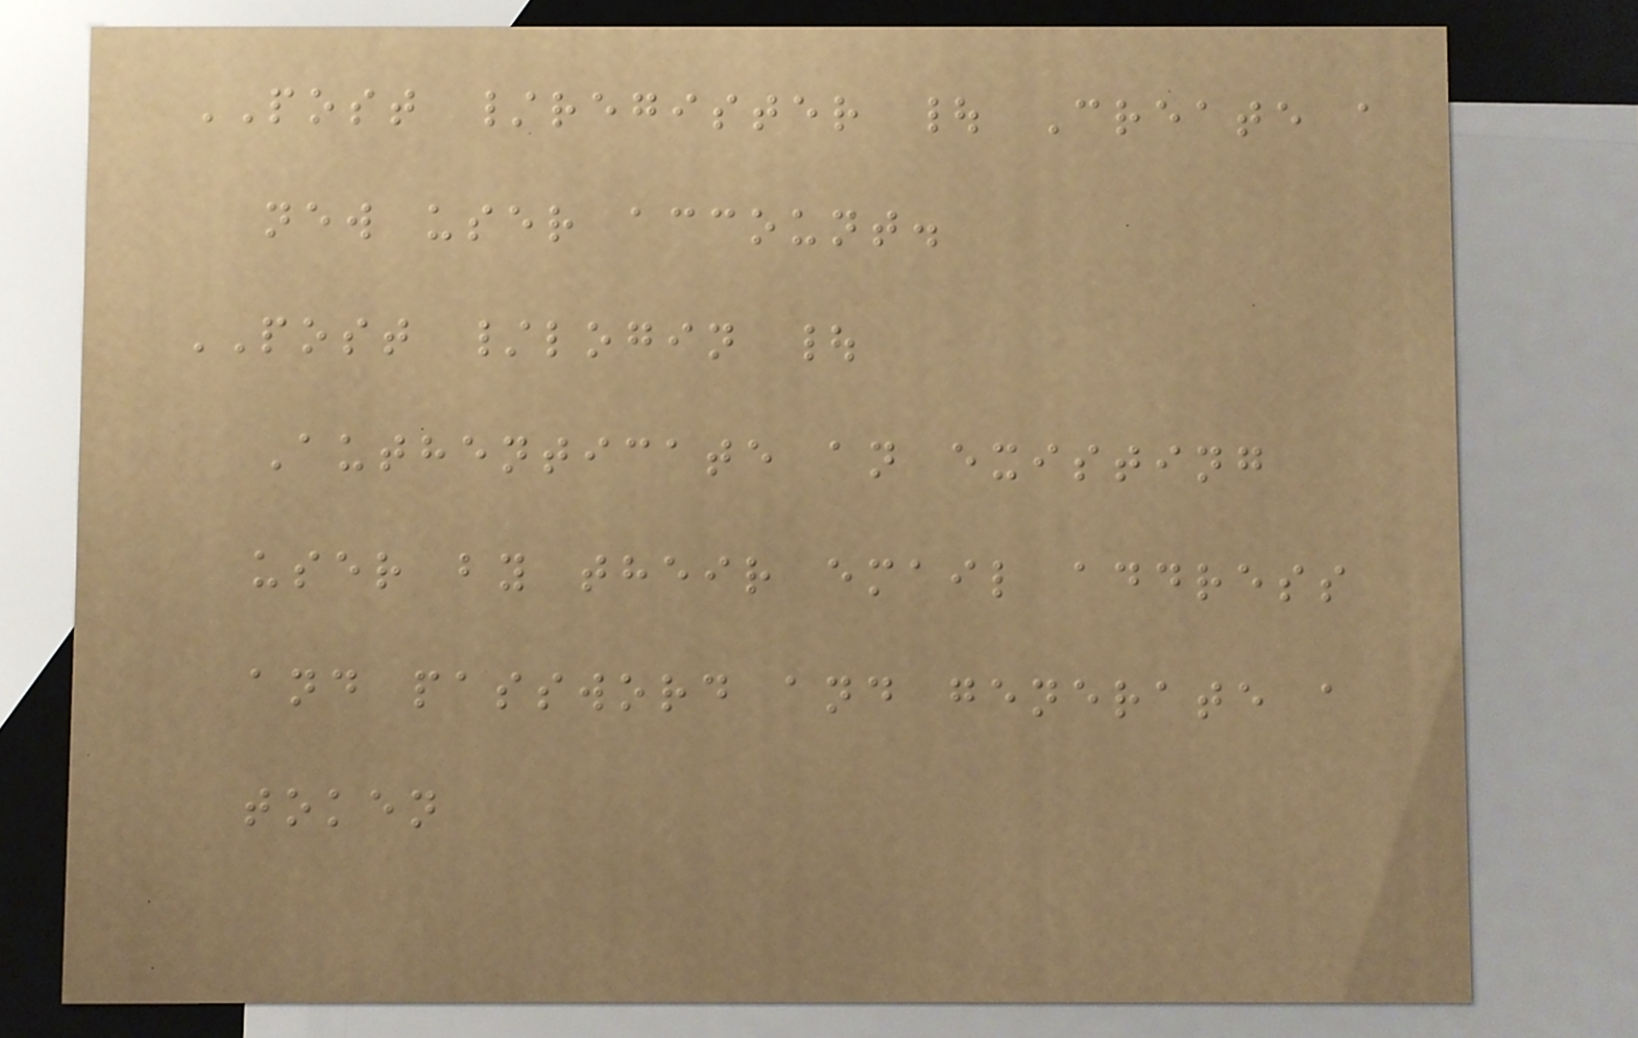POST /register | Create a
new user account.
POST /login |
Authenticate an existing
user by their email address
and password and generate a
token
